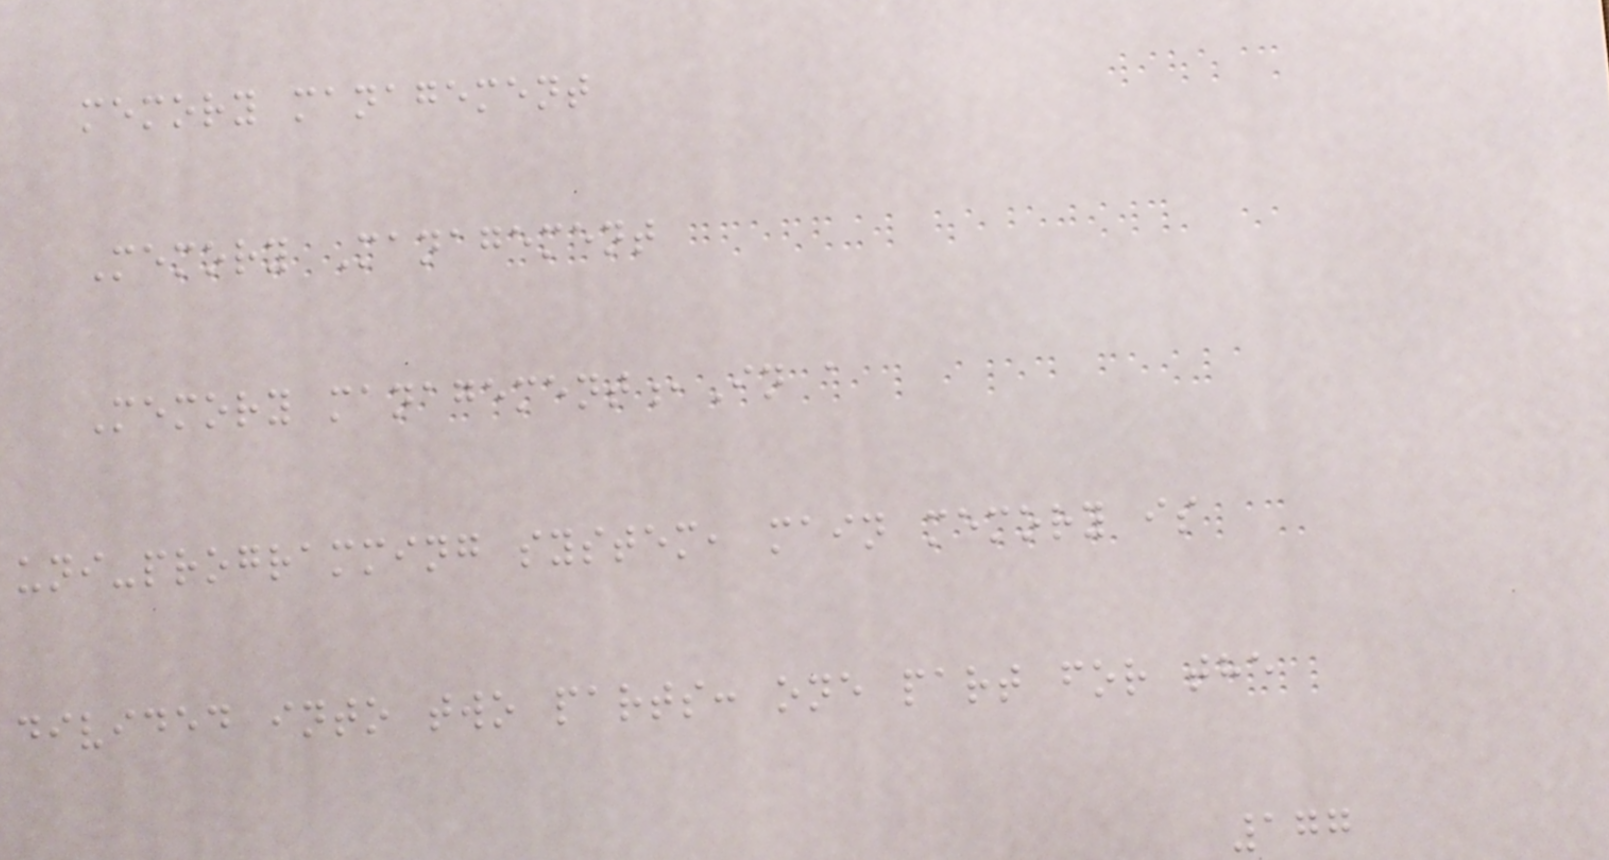memory management
Memory Management
Memory management,In a
uni-programming system, main memory is
divided into two parts: one part for the
177
